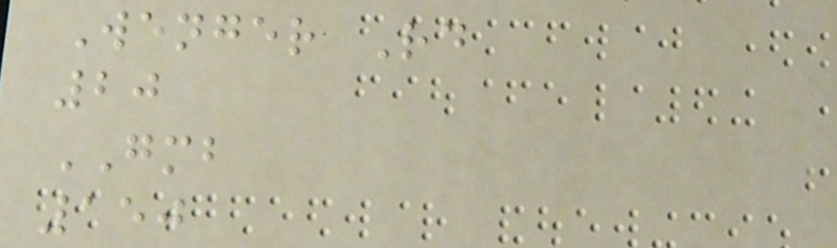Wenger Rd
20
GMB
150
